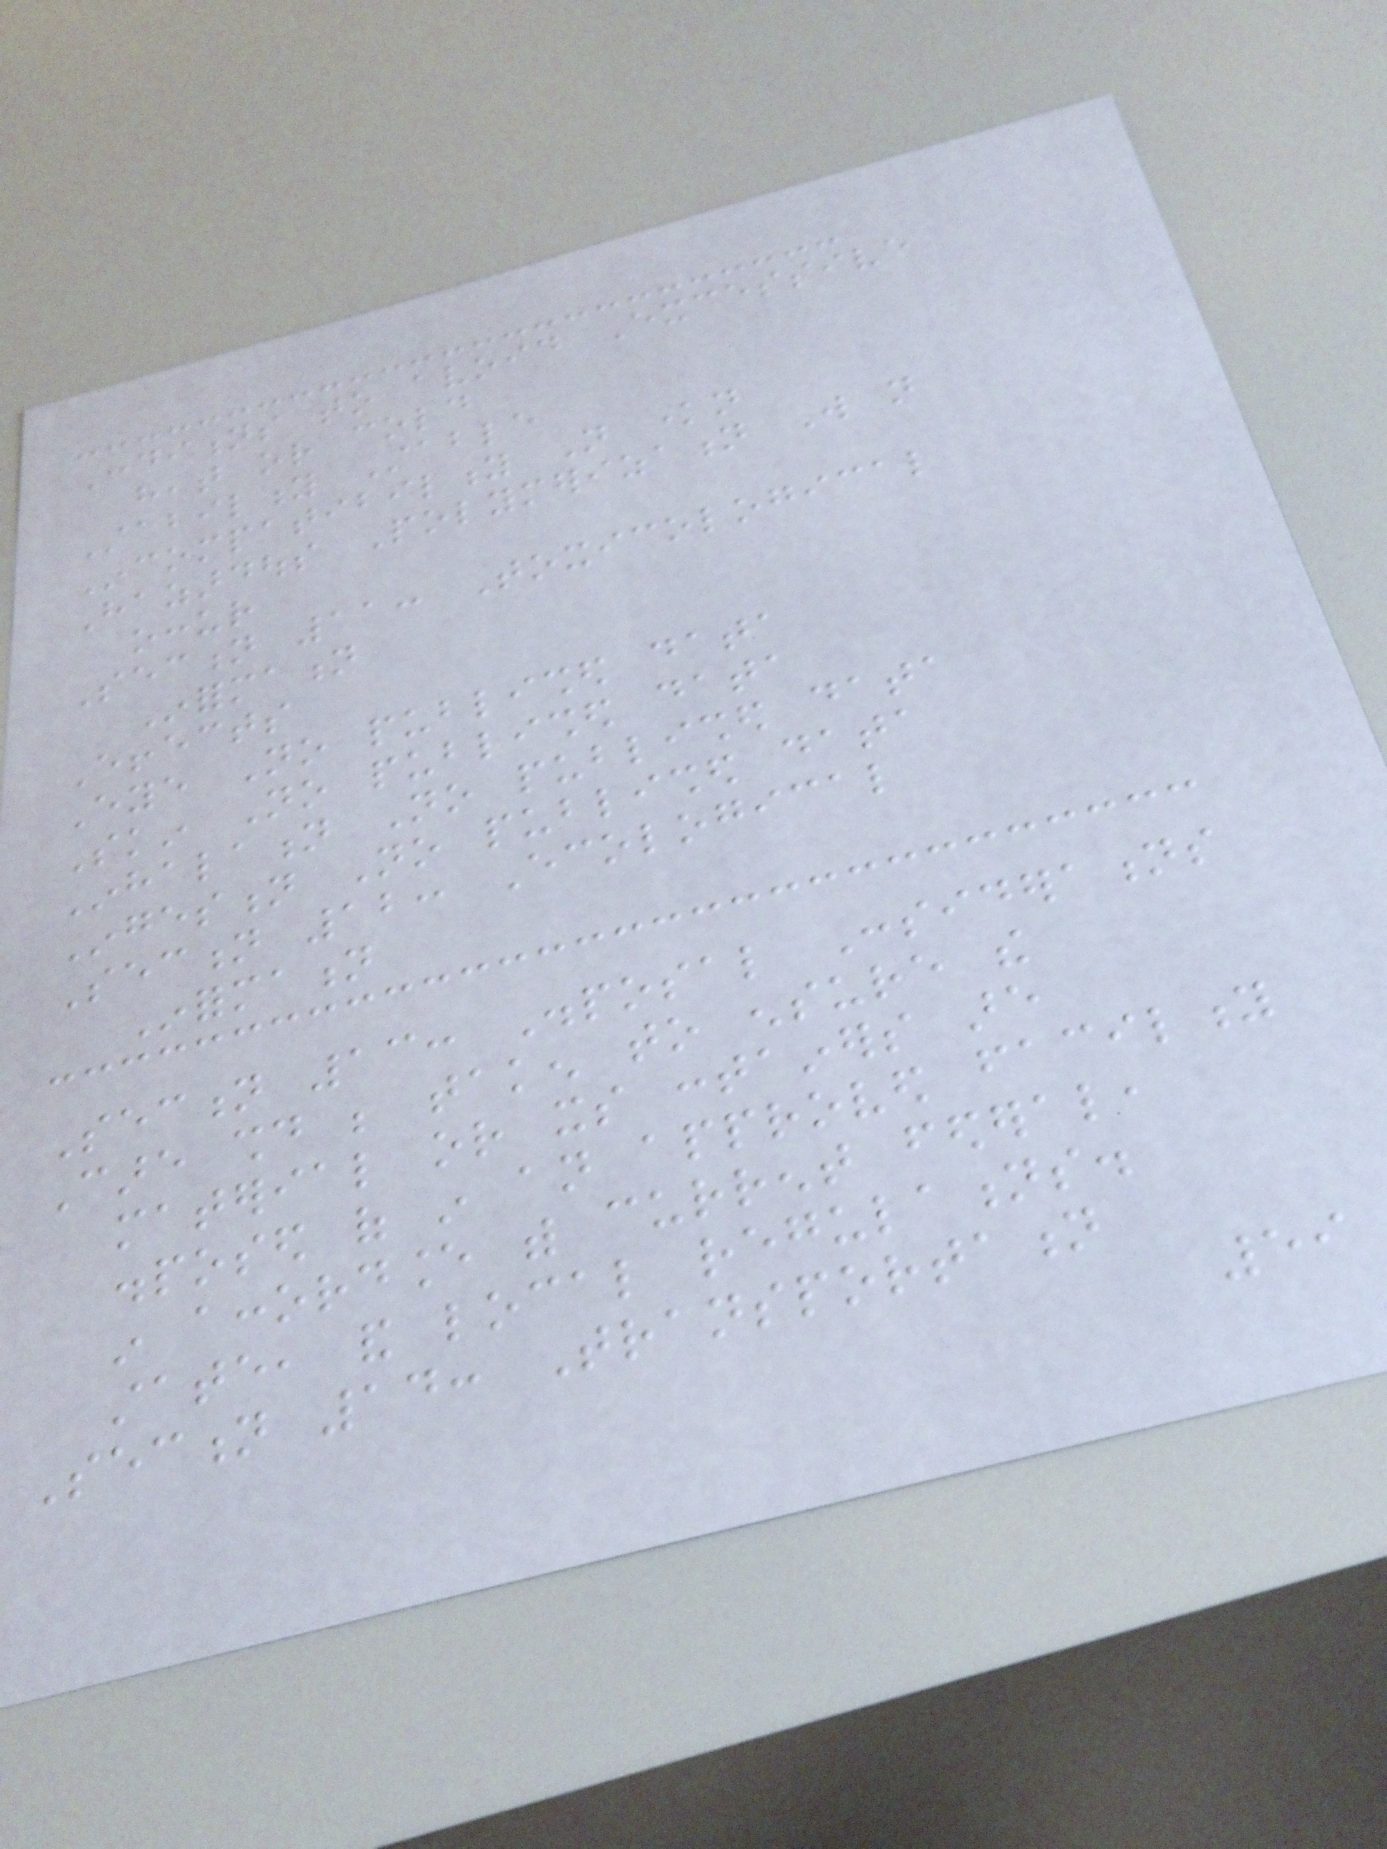Conditions to avoid Excessive
heat or cold
Stability Stable
Incompatibility Not known
Hazardous Polymerization Will not
occur
Section 11: Toxicological
Information
Effects
Eye No published data
Skin No published data
Inhalation No published data
Ingestion No published data
Section 12: Ecological
Information
Section 13: Disposal Considerations
Care should be taken to ensure the
material or its containers are
disposed of in an approved facility
in accordance with current federal,
state, and local regulations.
Section 14: Transportation
59
